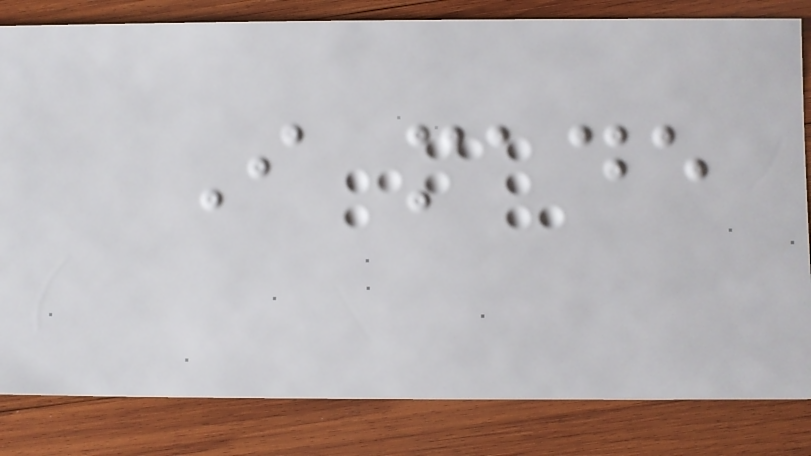I made
